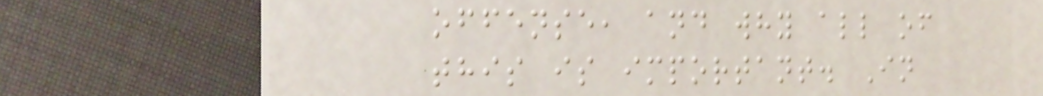offense, and why all of
this is important. In
